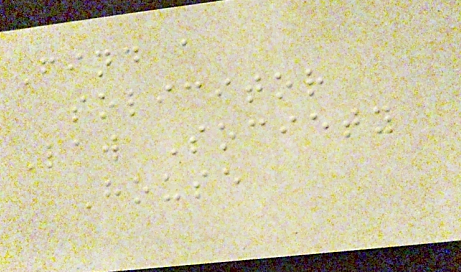Find a
solicitor
Law Society
House
